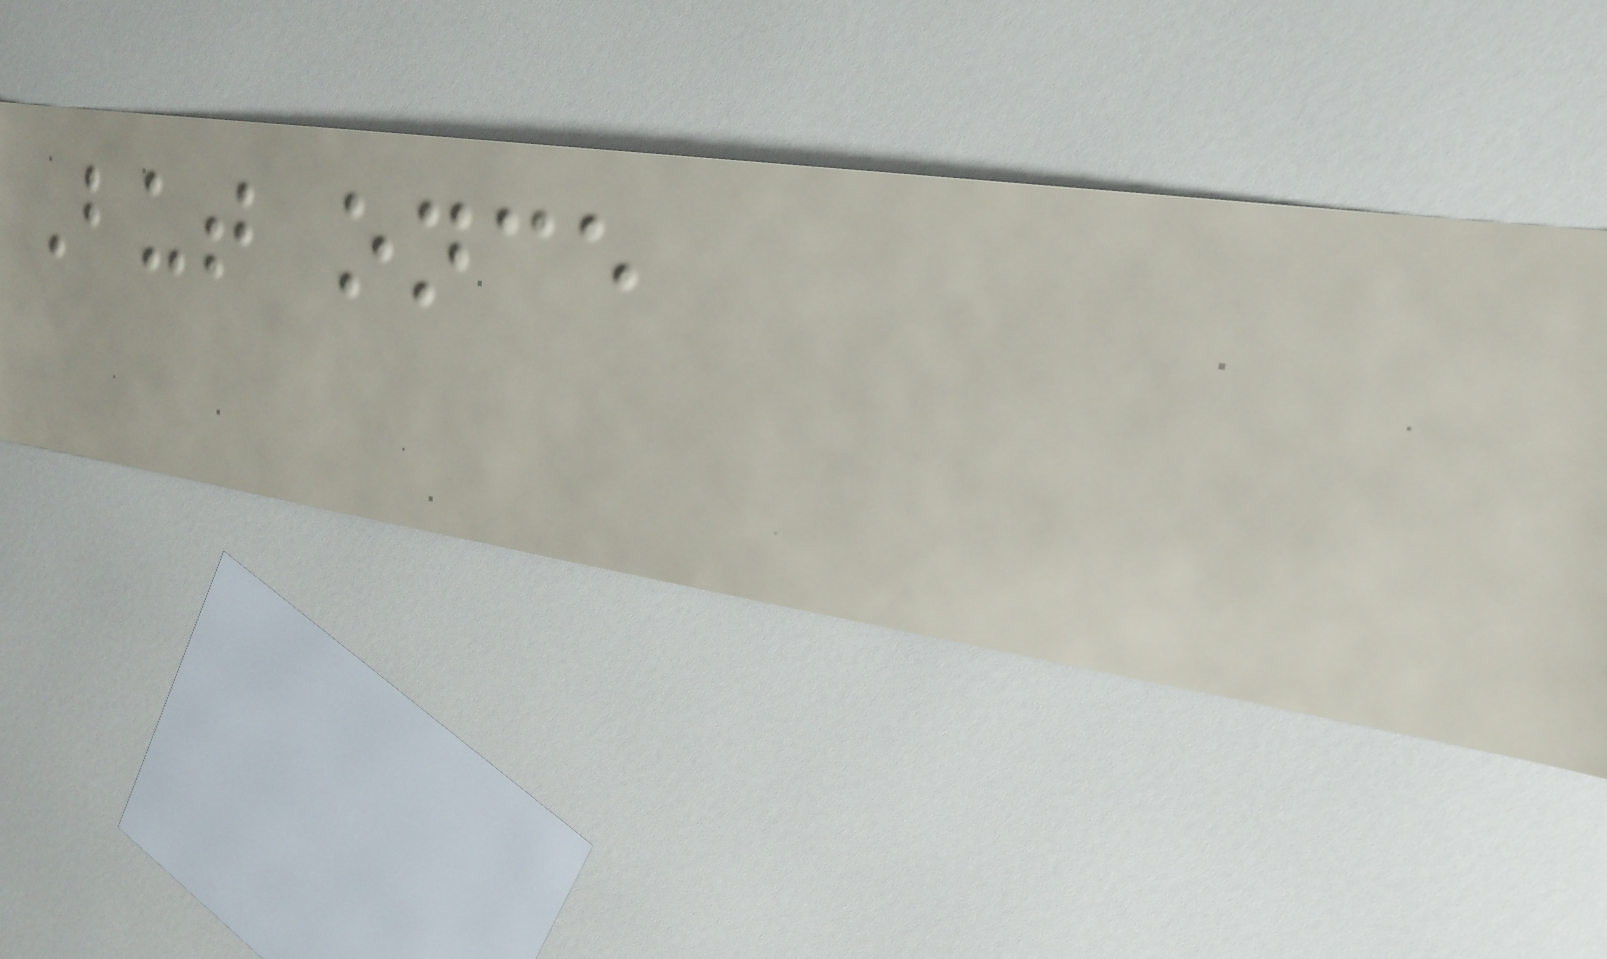But once
